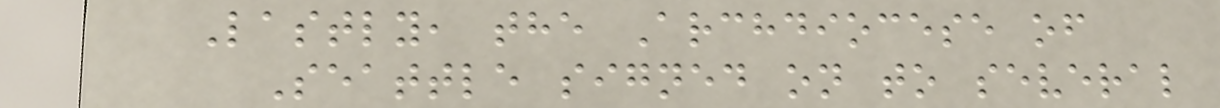Lastly, the Archdiocese of
Seattle signed on to several
